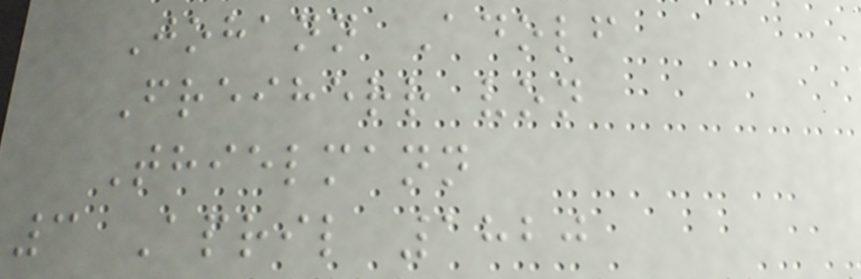Johann Adolf
Freiherr von
Thielmann
3 April 1820
